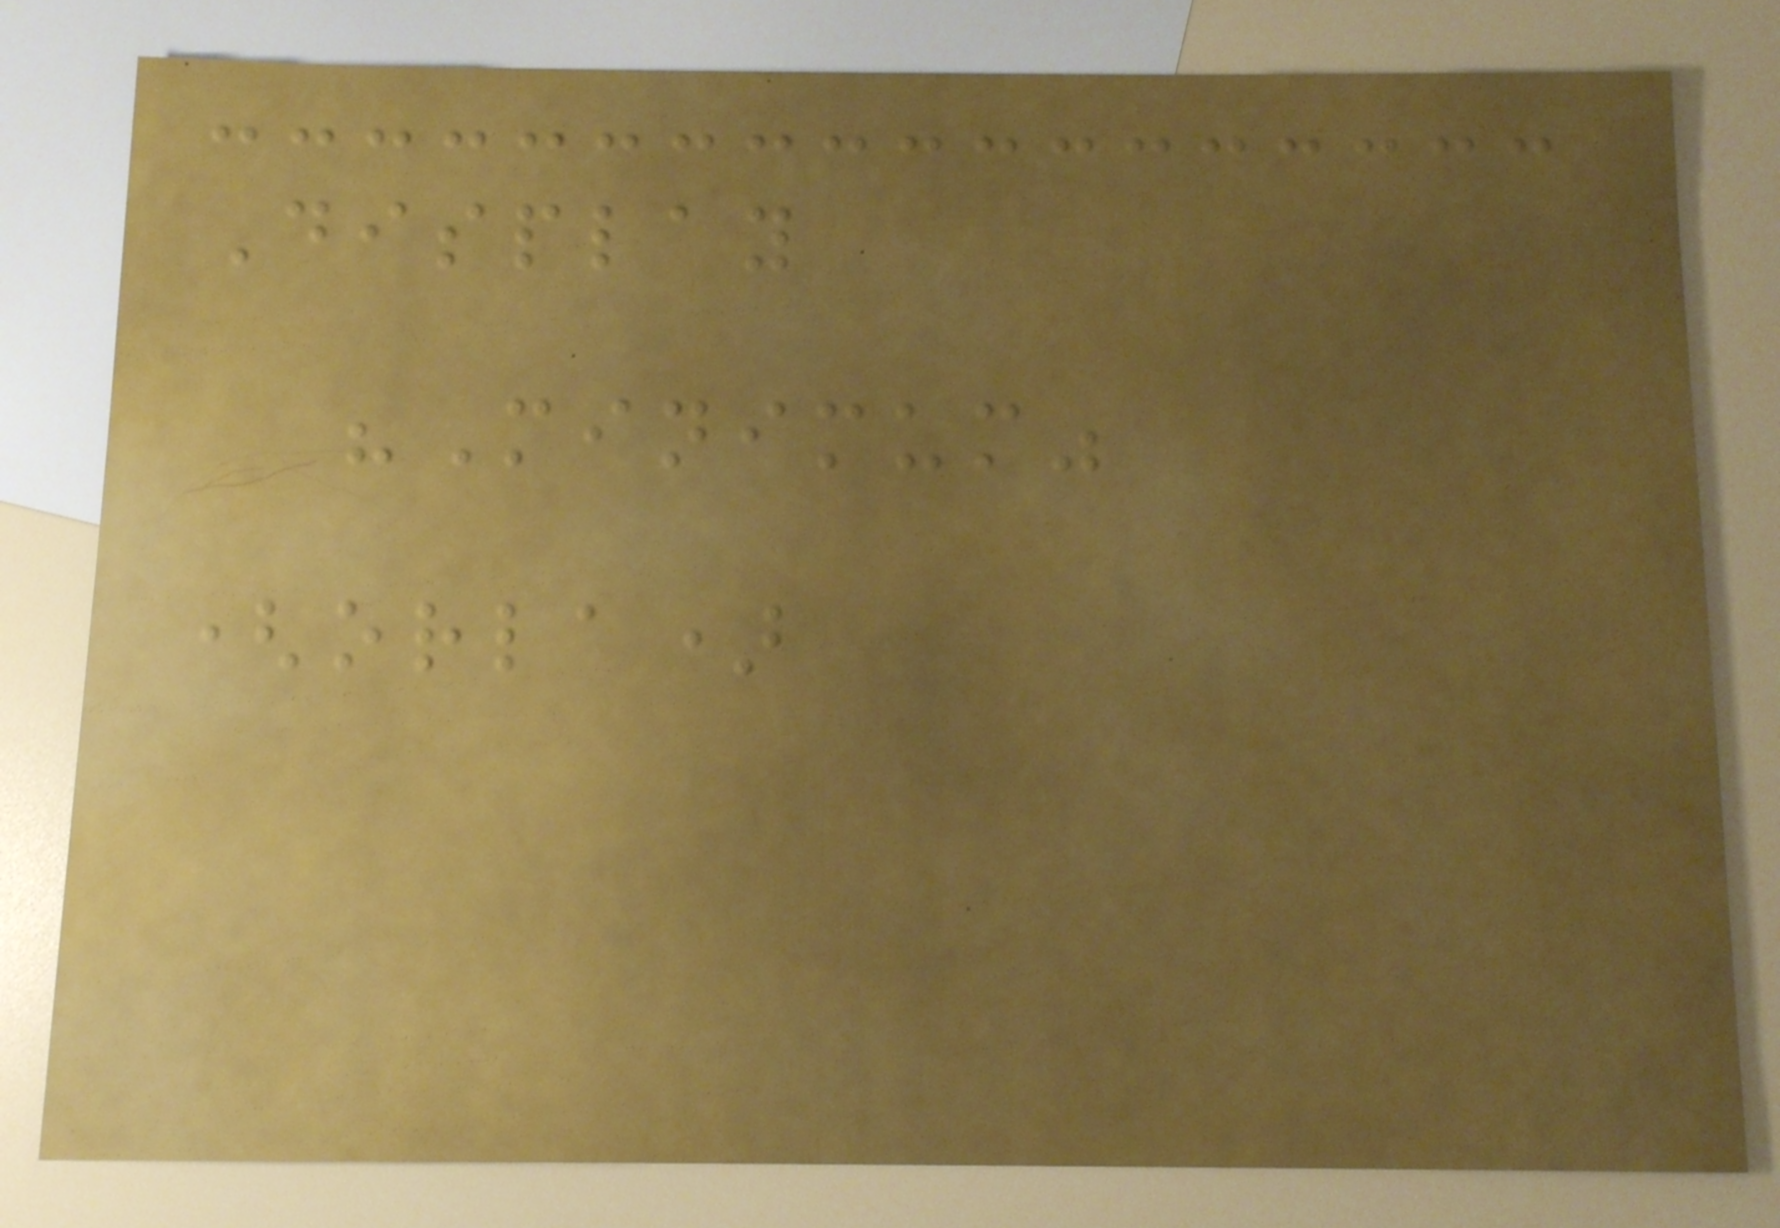Display
"Minimum"
(orla)
